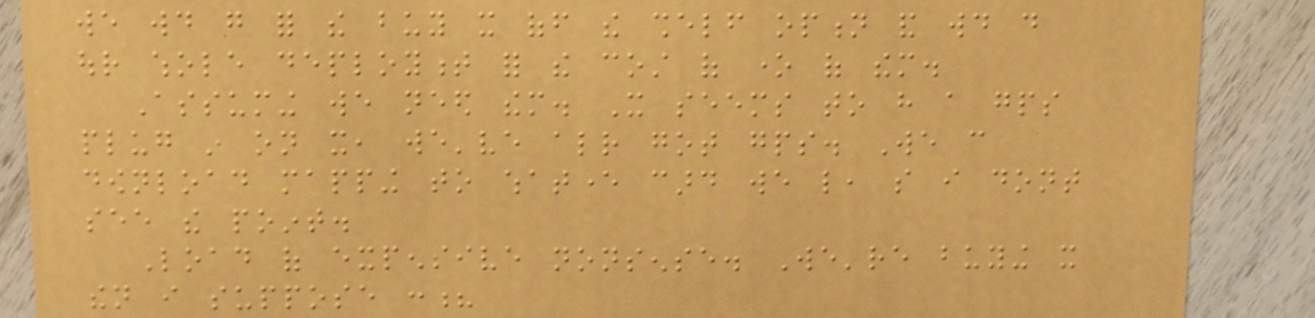we would go for the buy it off the shelf option and would do
our whole deployment for the cost of one of them.
Assuming we need them. It seems to have a gps
plug in on it, we've already got gps. We can
download mapping to whatever card we like, so i dont
see the point.
Load of expensive nonsense. We're buying it
then i suppose :?
